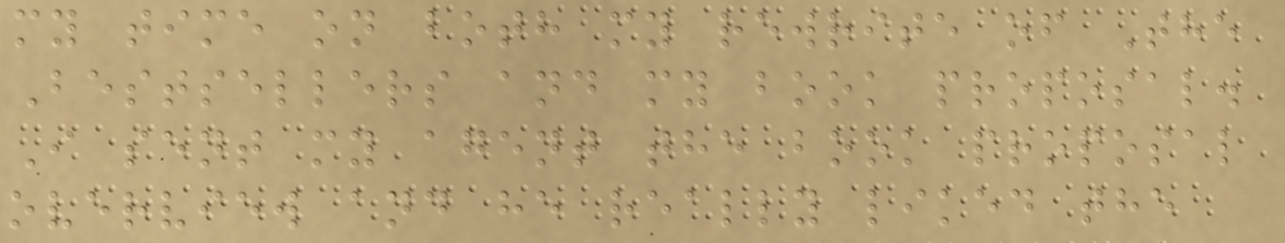my time on both my rewrite of The
Bestsellers and my book proposal.
I sent my agent the book proposal
overview and he really liked the
